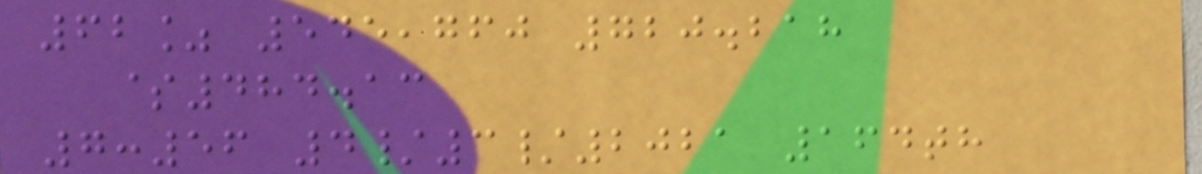62% 545,760 720.218
$484.13
7:56 4/3/2021 164th
